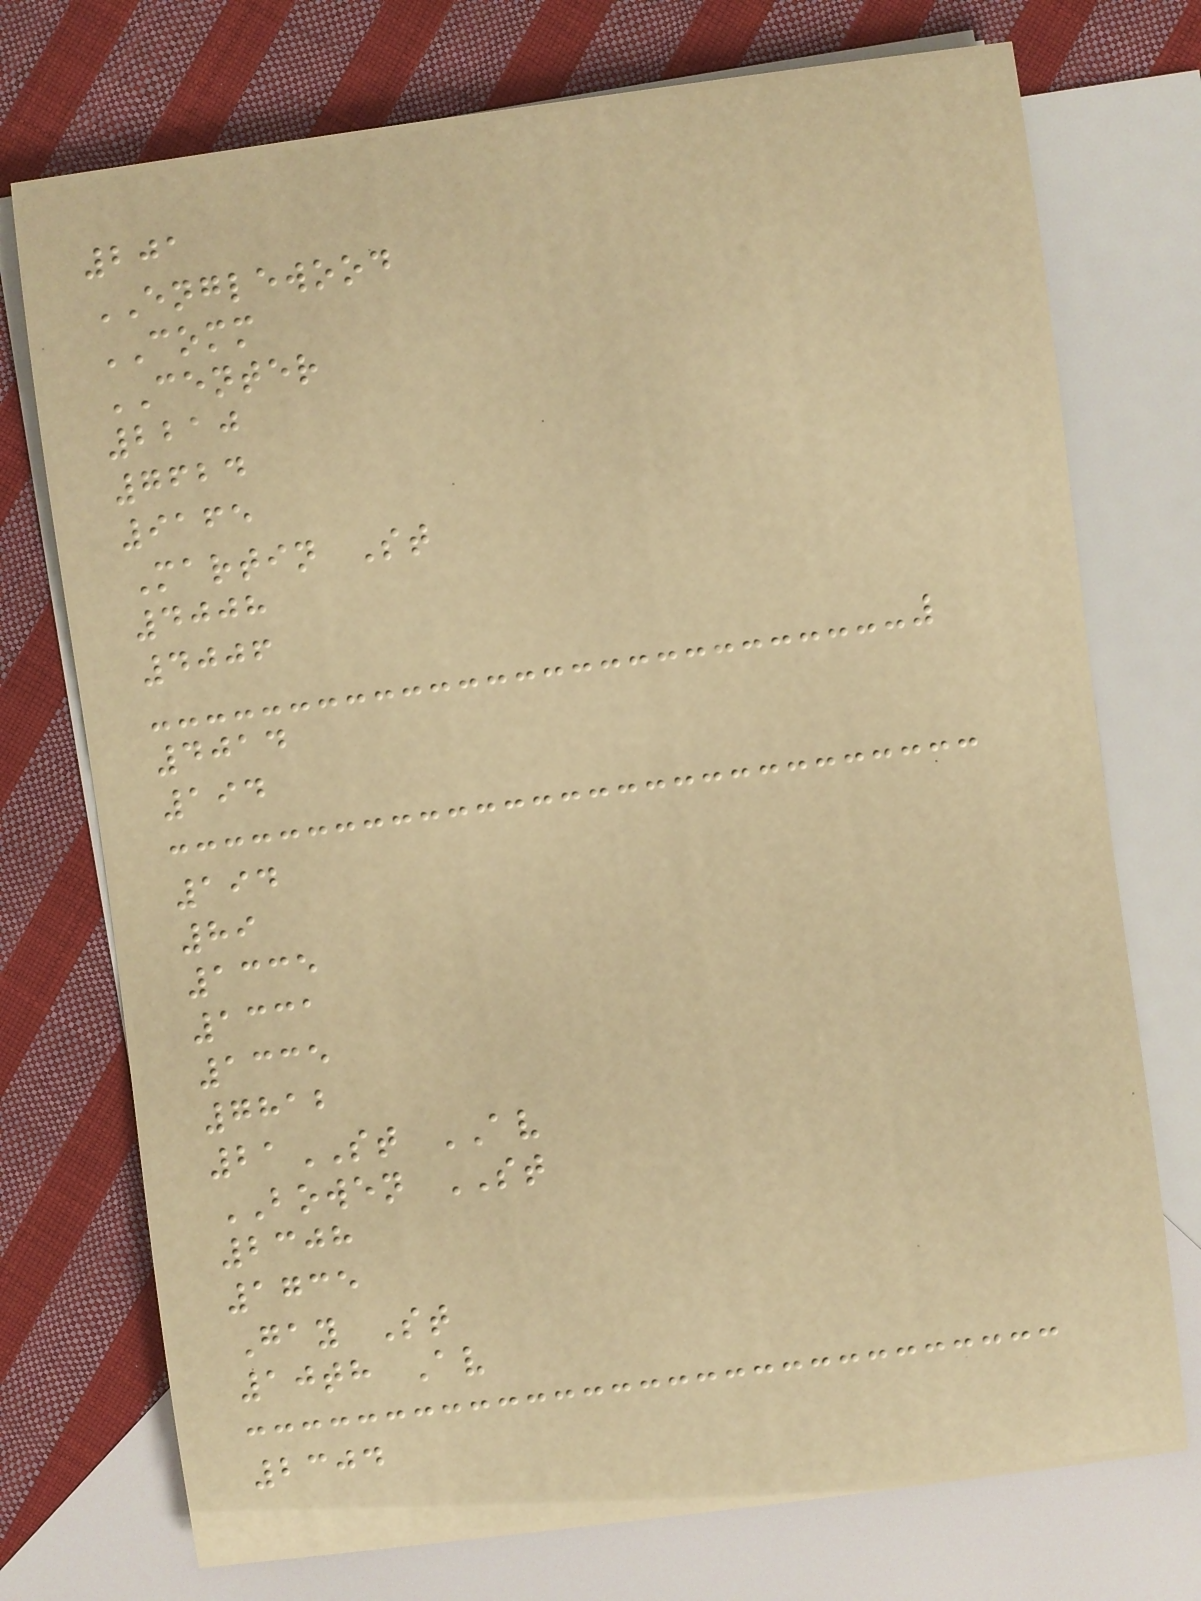201
ENGLEWOOD
COMM
CENTER
2210
7624
9165
Martin St
4008
4006
4014
194
194
89
1335
1331
1335
7812
21ST AV
BOWEN ST
2308
1735
Gay St
10th Av
2304
